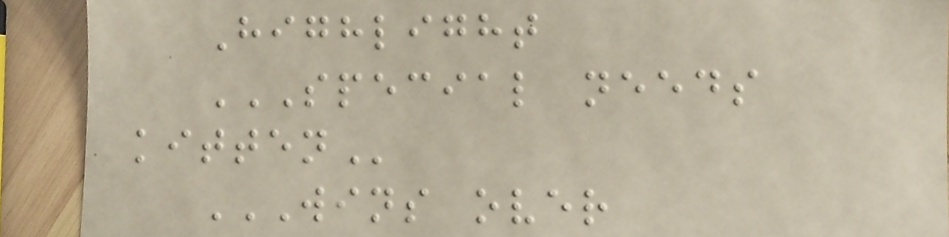Highlight
SPECIAL NEEDS
KITTEN
WINS OVER
